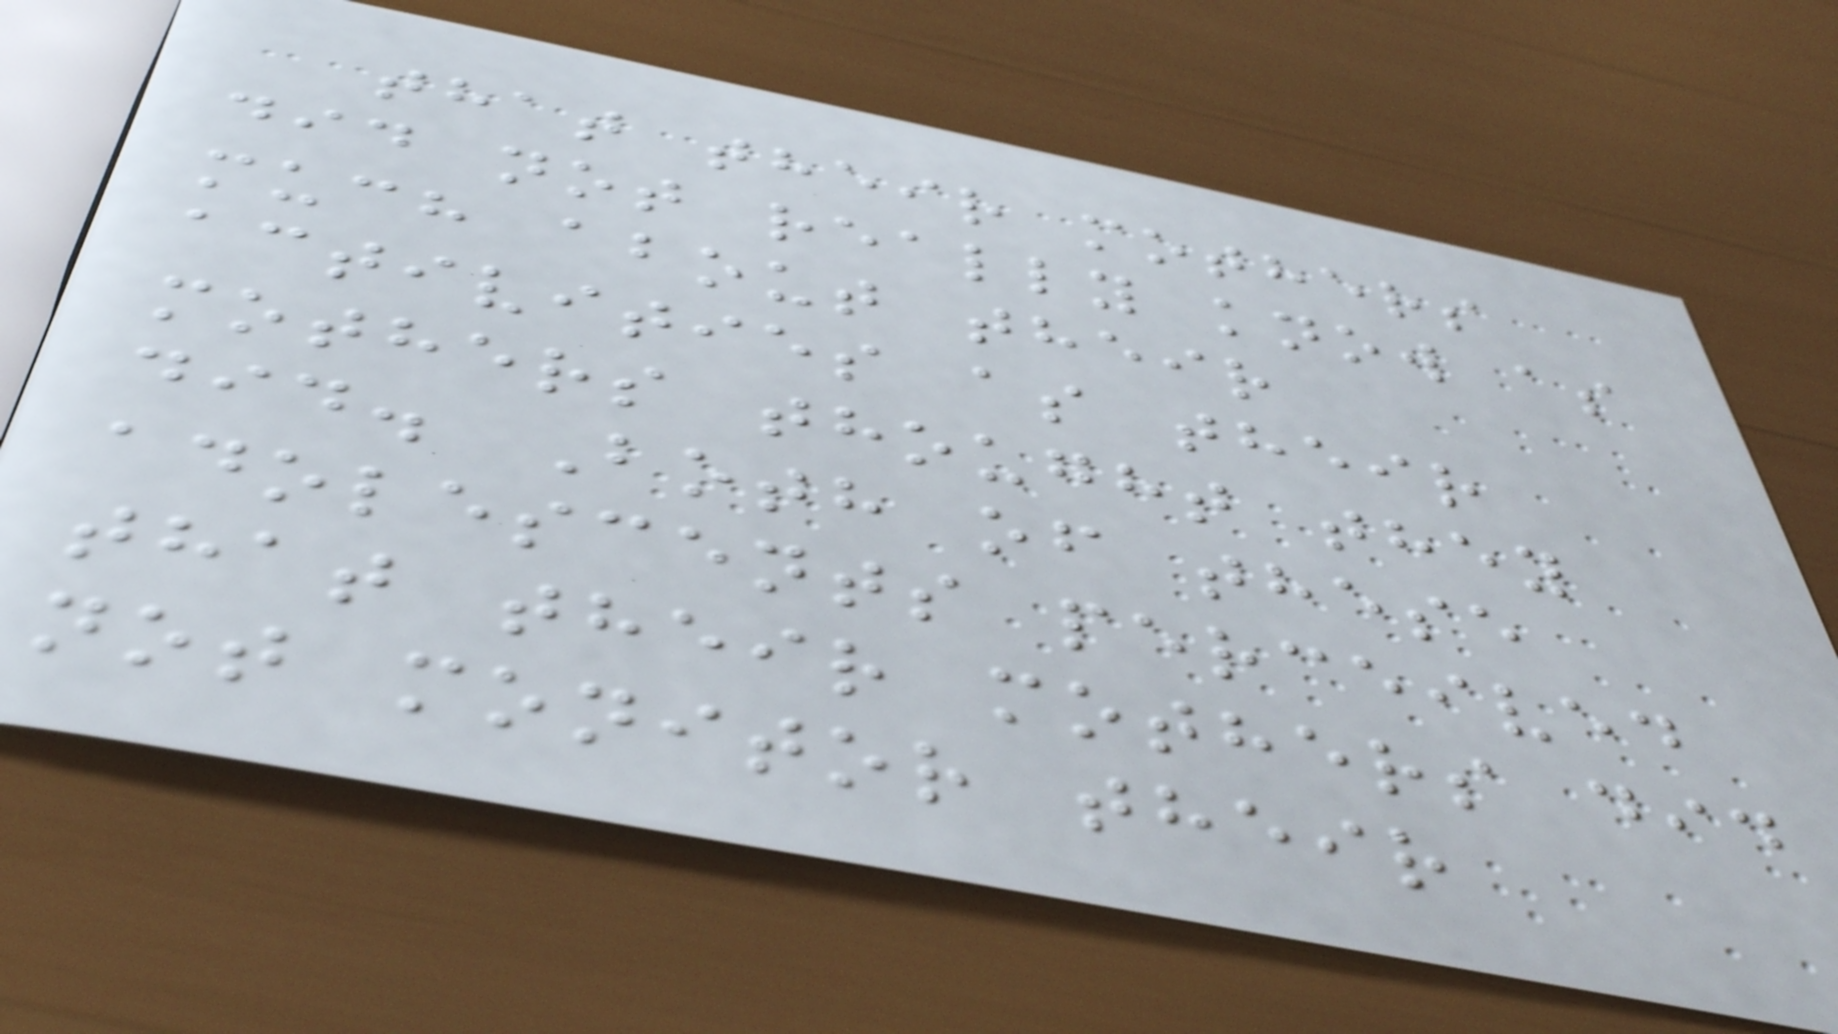that their mothers
did not really know as
much about their
activities as their
mothers thought they
did. Both of these
adolescents perceived
that their mothers did
not monitor their
